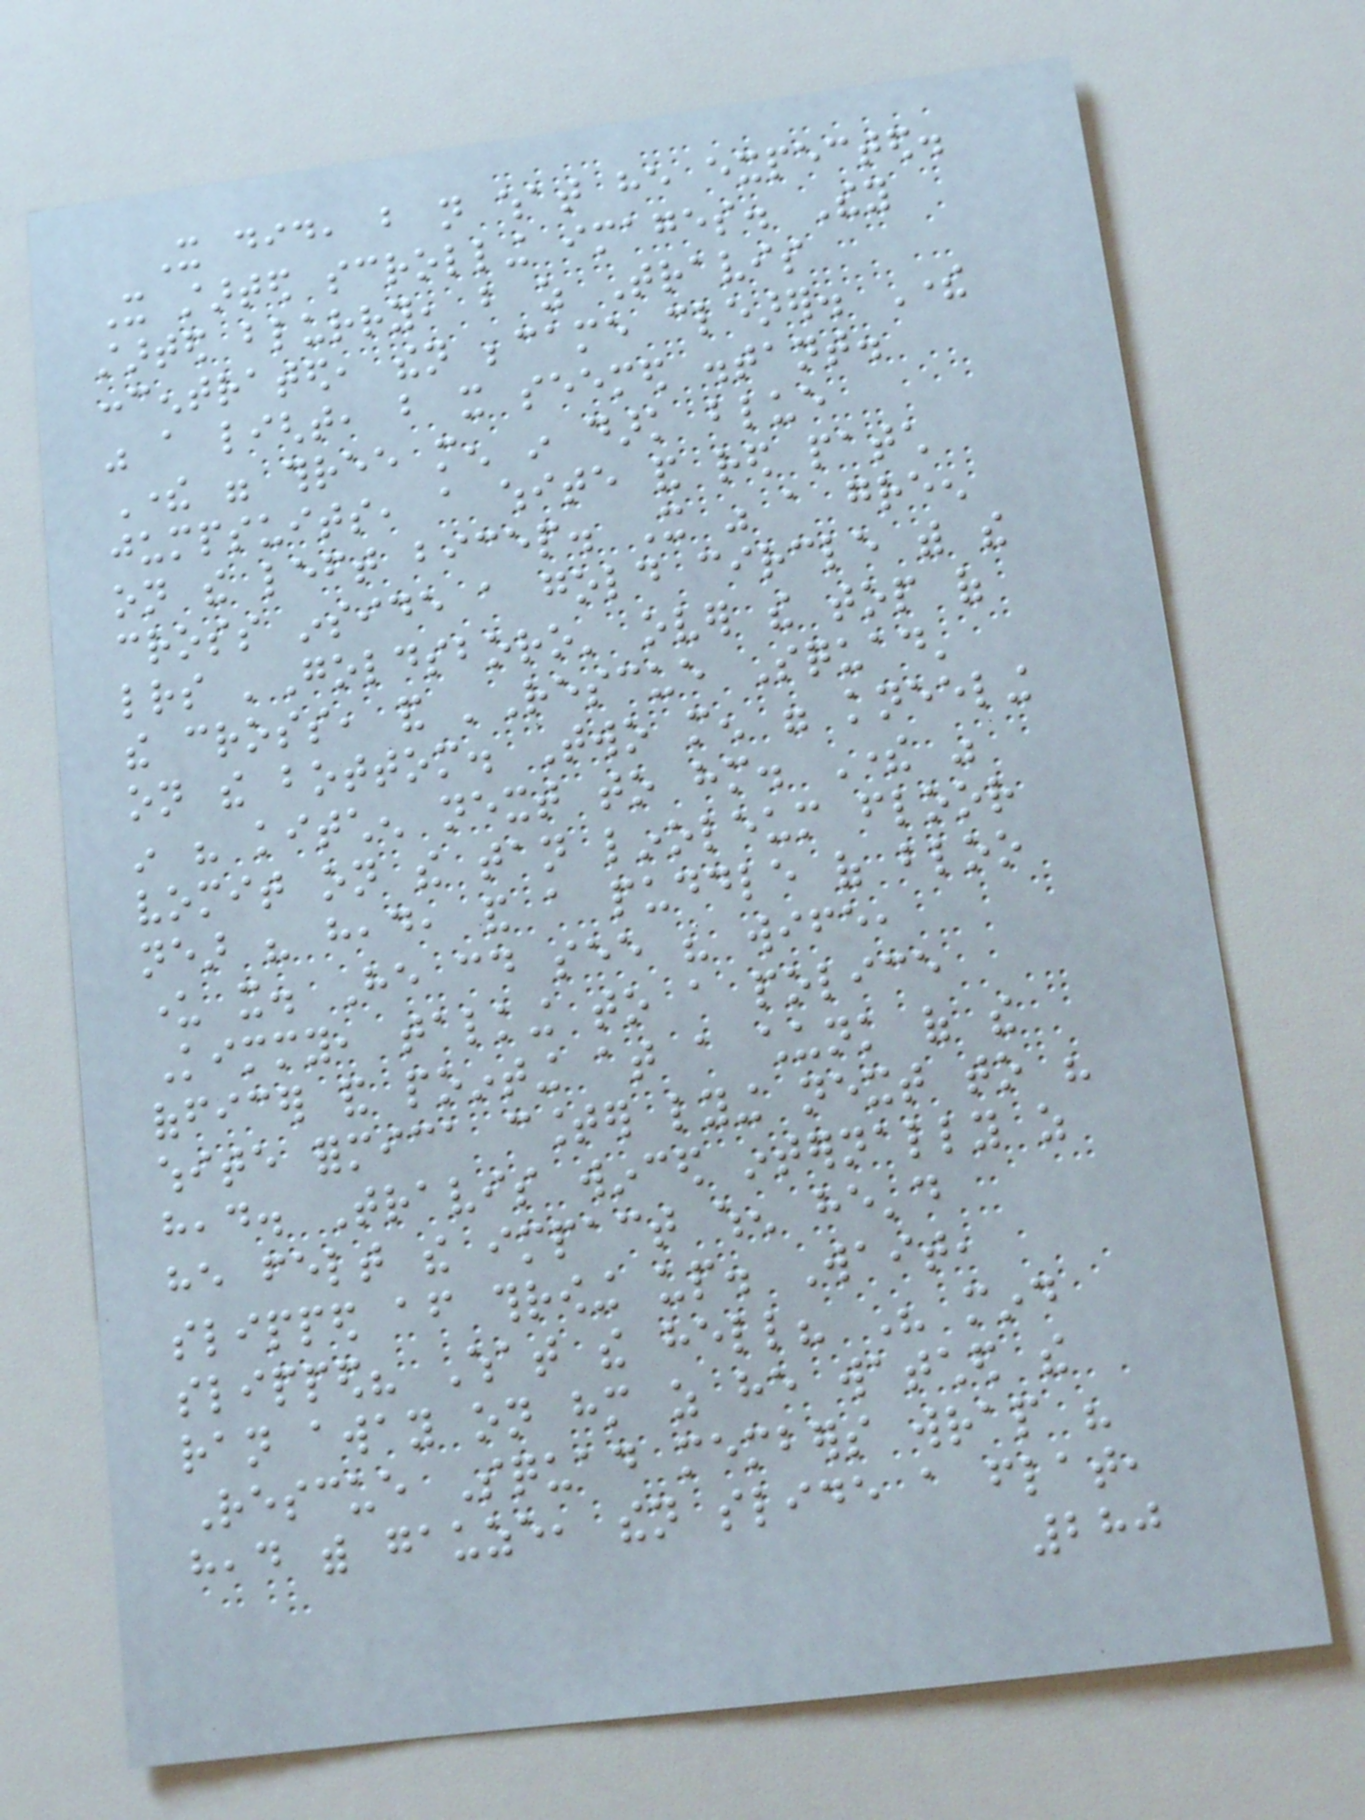It did, but not what he expected.
It started scrolling images. They
started blurry, but as Travis
concentrated, then became clearer. There
was a light, but it seemed distant.
There were three men in dark blue
jumpsuits, a white and red patch
on the left bicep. It was a green
cross inside a gold circle with the
letters 'Goldsboro' over the top of
the cross, and 'Rescue Squad'
on the bottom. Two men were kneeling
in his kitchen next to him. There was
vomit on the tan linoleum floor
near his head, and a puddle of bloo
under it. He could see his wife,
Kimmy, talking to a police
officer and pointing at a chunk of the
white formica counter lying next to his
head. Travis winced internally as
he felt the impact when he'd
slipped after throwing up. Wait,
slipped? What the hell? His mind
ran away on him as he watched the
Rescue Squad members wrap his
head with gauze, then slide a flat,
280
